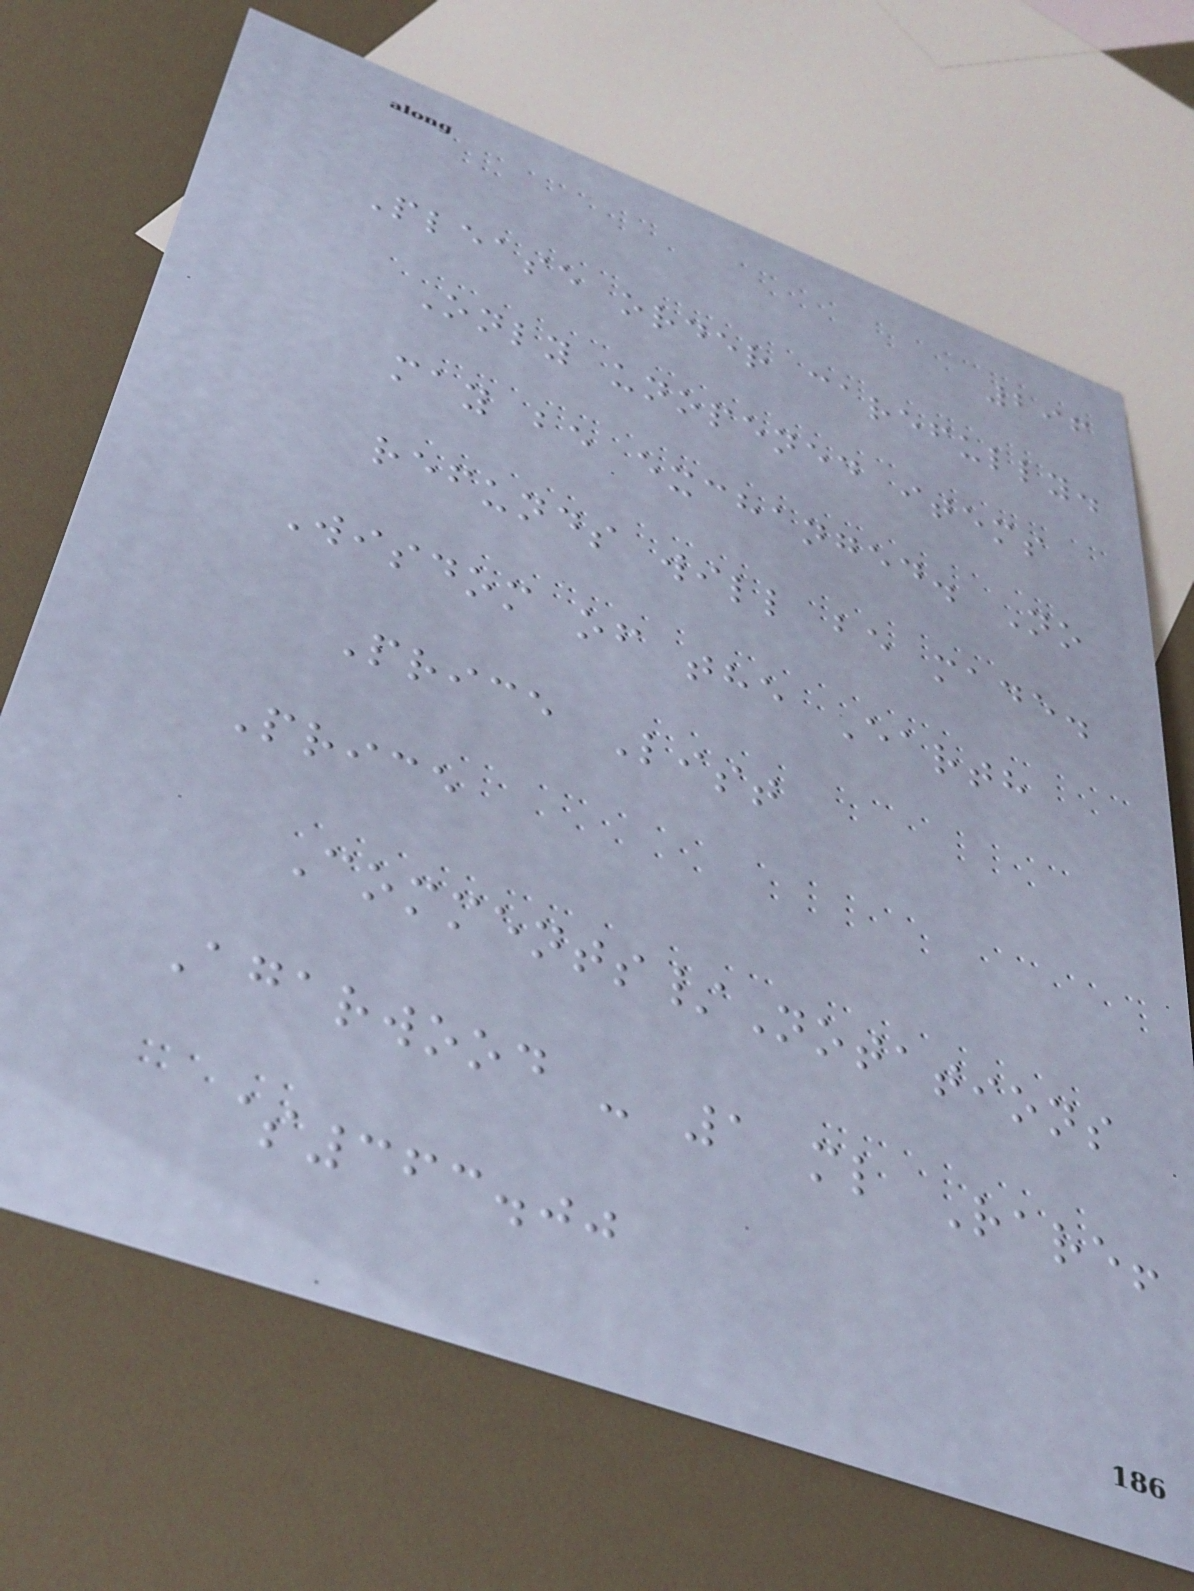296
Please order carefully.
Only unopened items
may be exchanged. No
refunds will be made.
Wisdom of the Earth
Price List
Price
Comments/Notations
Agarwood - 1 ml Rare!
$363.00
